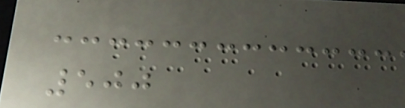500
